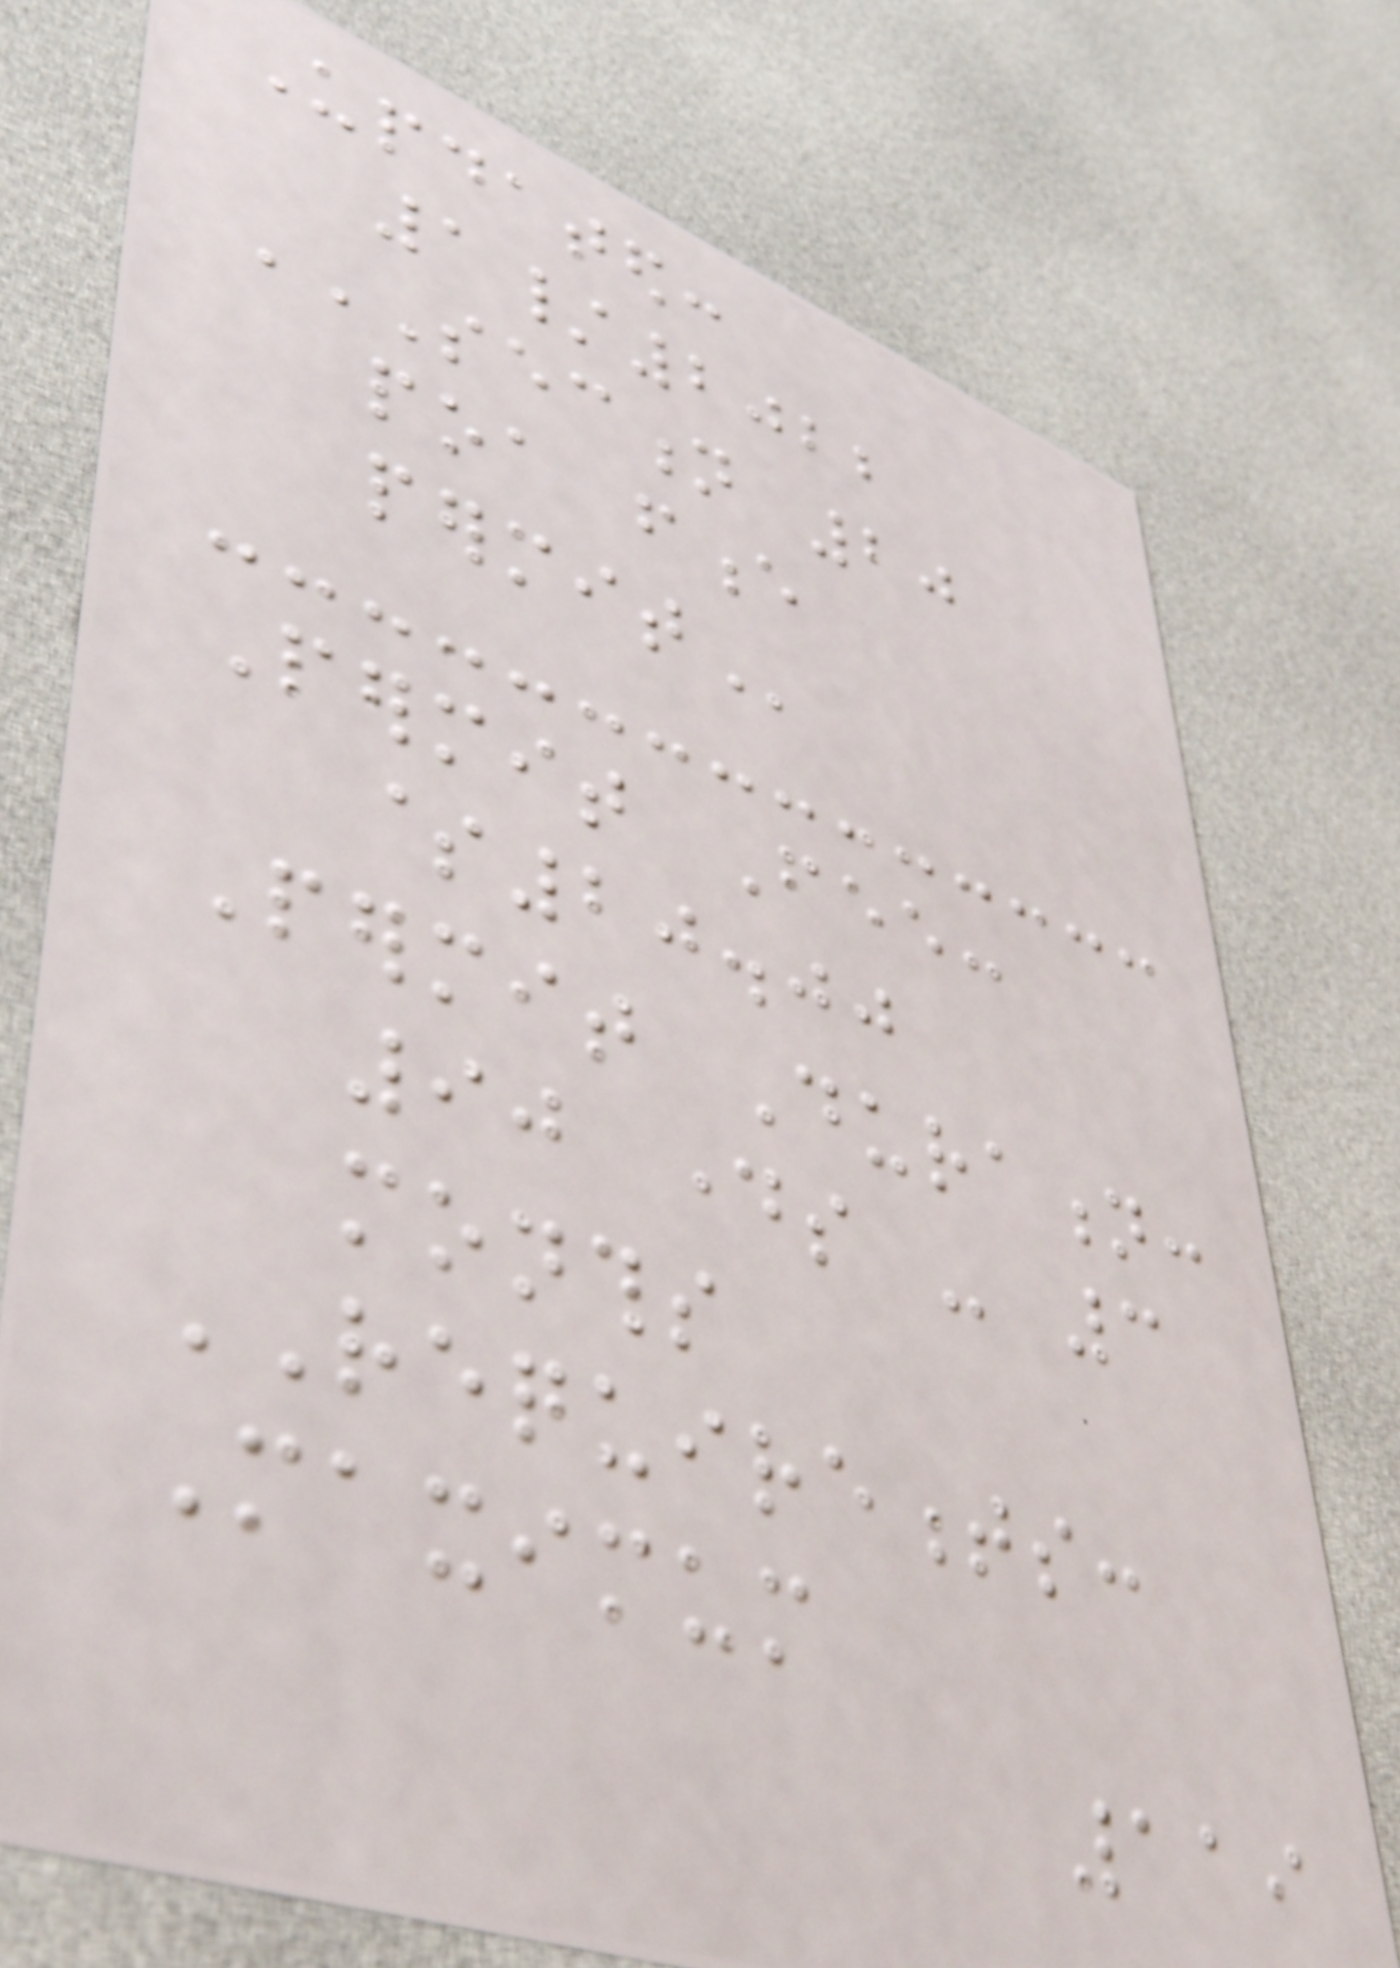Updated:
1/2022
SECTION 20
POA FENCE
PERMIT
Permit Fee:
$20.00
Permit Duration:
90 days - 3
months
REQUIREMENTS:
Maximum
119
